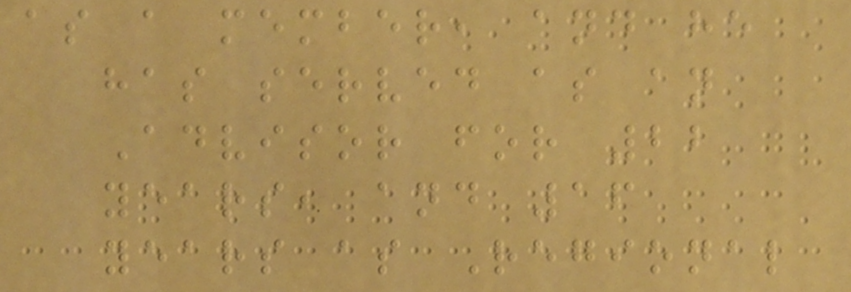as a member, and he
has served as an
Advisor for 22
years, and 16
years as Regional
